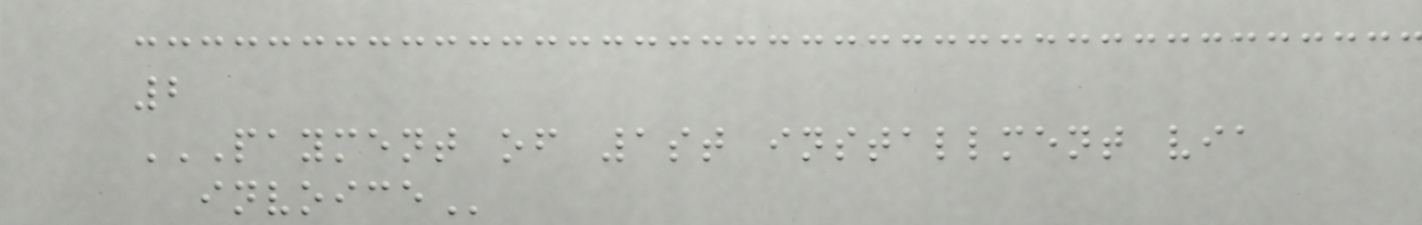2
PAYMENT OF 1ST INSTALLMENT VIA
INVOICE
